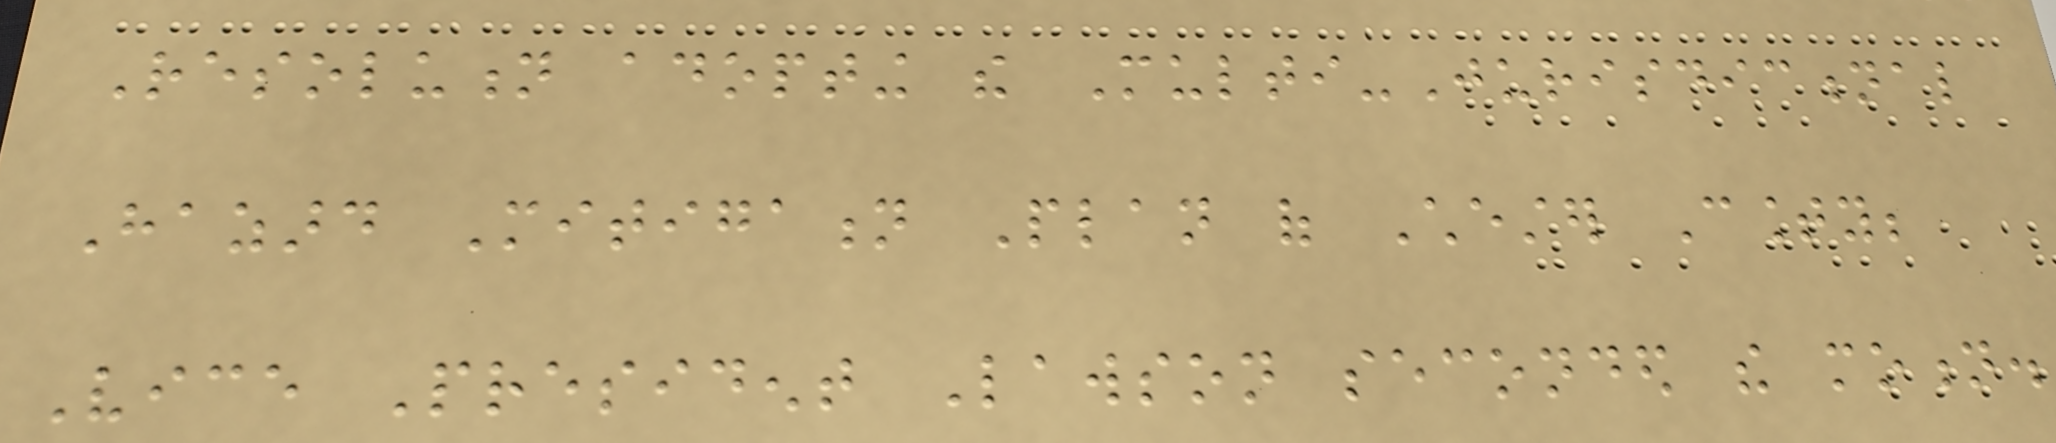Resolution adopting the Multi-Jurisdictional
Hazard Mitigation Plan of Chester County;
Vice President Lawson seconded the motion.
